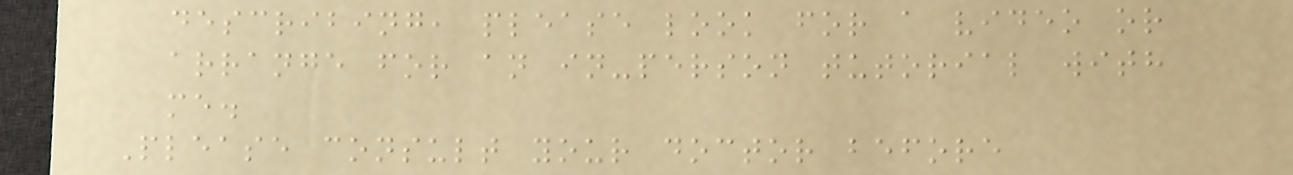describing, please look for a video or
arrange for an in-person tutorial with
me.
Please consult your doctor before
